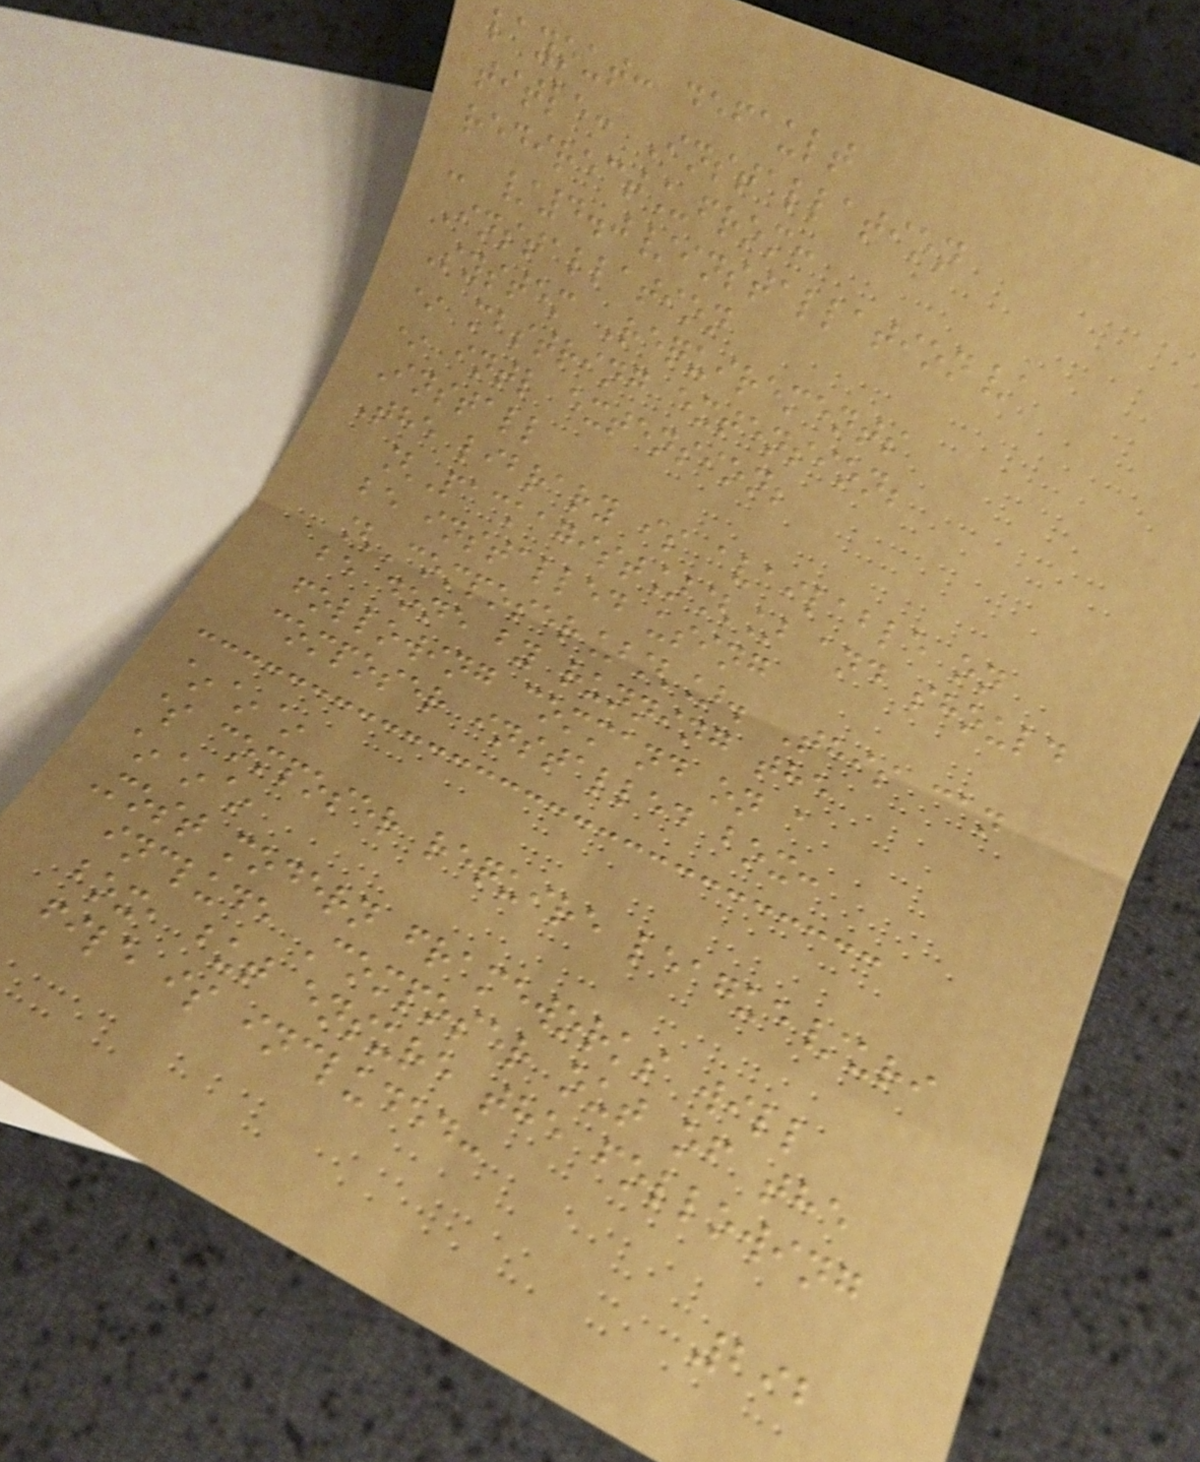layout: default
title: Installation
redirect_from:
- /4.0/installation/
Installation
System Requirements
* mbstring extension;
* intl extension;
Install
The library is available on
[Packagist][] and should
be installed using
[Composer][]. This can
be done by running the
following command on a
composer installed box:
~~~
$ composer require league/uri
~~~
Most modern frameworks will
include Composer out of the
box, but ensure the following
file is included:
292
